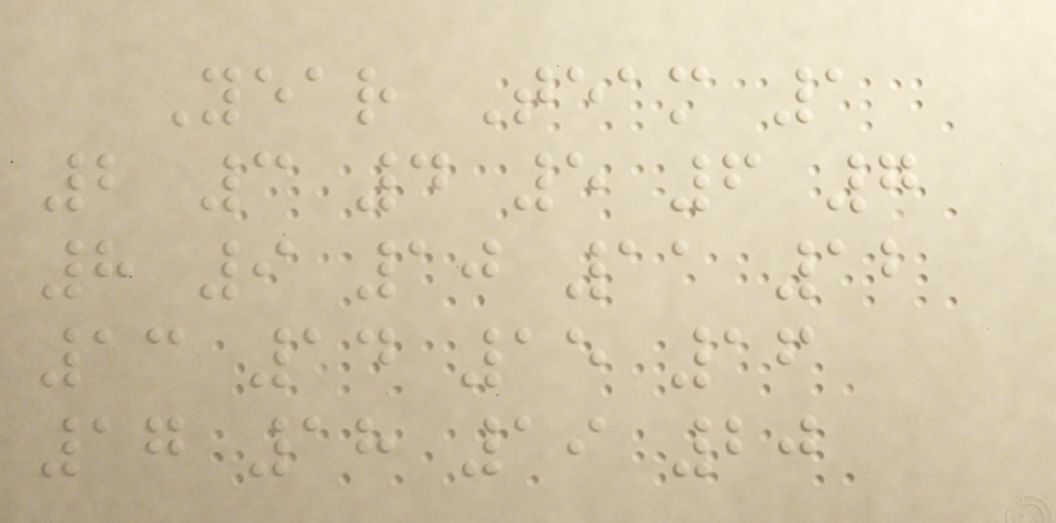Year Team 1
2 3 4 5 6 7
8 9 10 11 12
13 14 15 16
17 18 19 20
